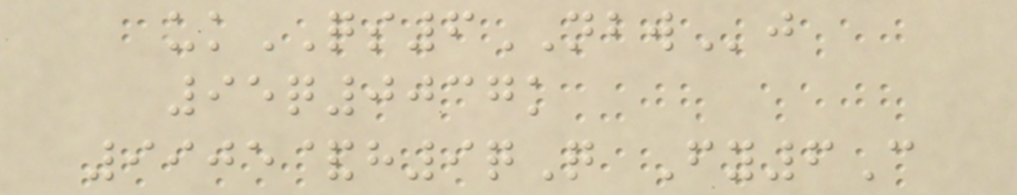ukQS6NBWj
95q0037k
9905&h9qQ Fy6C
